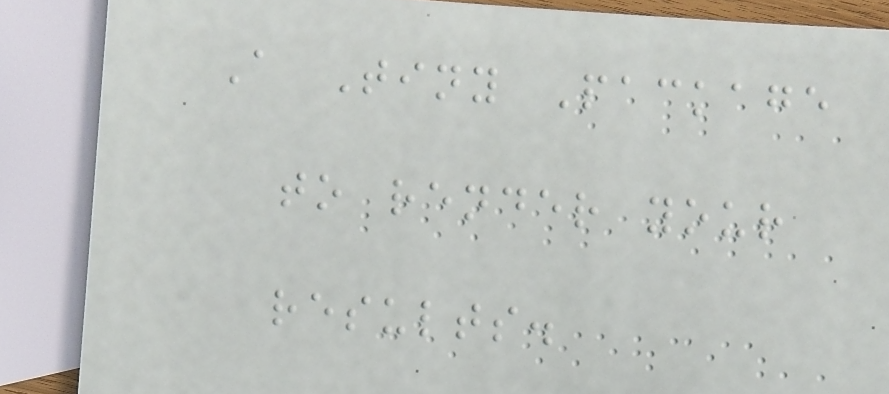A Tiny Package
to render your
results.
